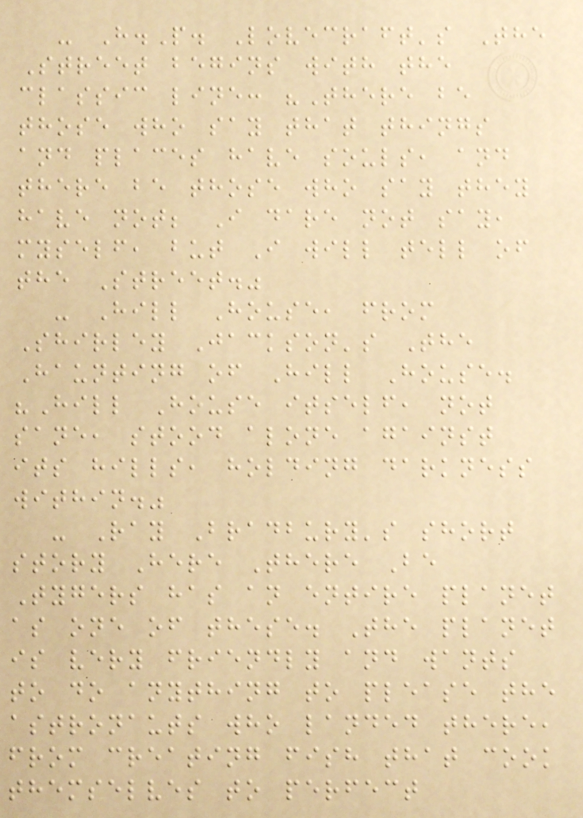- H.P. Lovecraft's The
Street begins with the
classic line: "There be
those who say that things
and places have souls, and
there be those who say they
have not; I dare not say,
myself, but I will tell of
the Street."
- Hill House, from
Shirley Jackson's The
Haunting of Hill House.
"Hill House itself, not
sane, stood alone against
its hills, holding darkness
within."
- Ray Bradbury's short
story Here There Be
Tygers has an entire planet
as one of these. The planet
is very friendly and wants
to do anything to please the
astronauts who landed there,
from creating fish that cook
themselves to perfect
